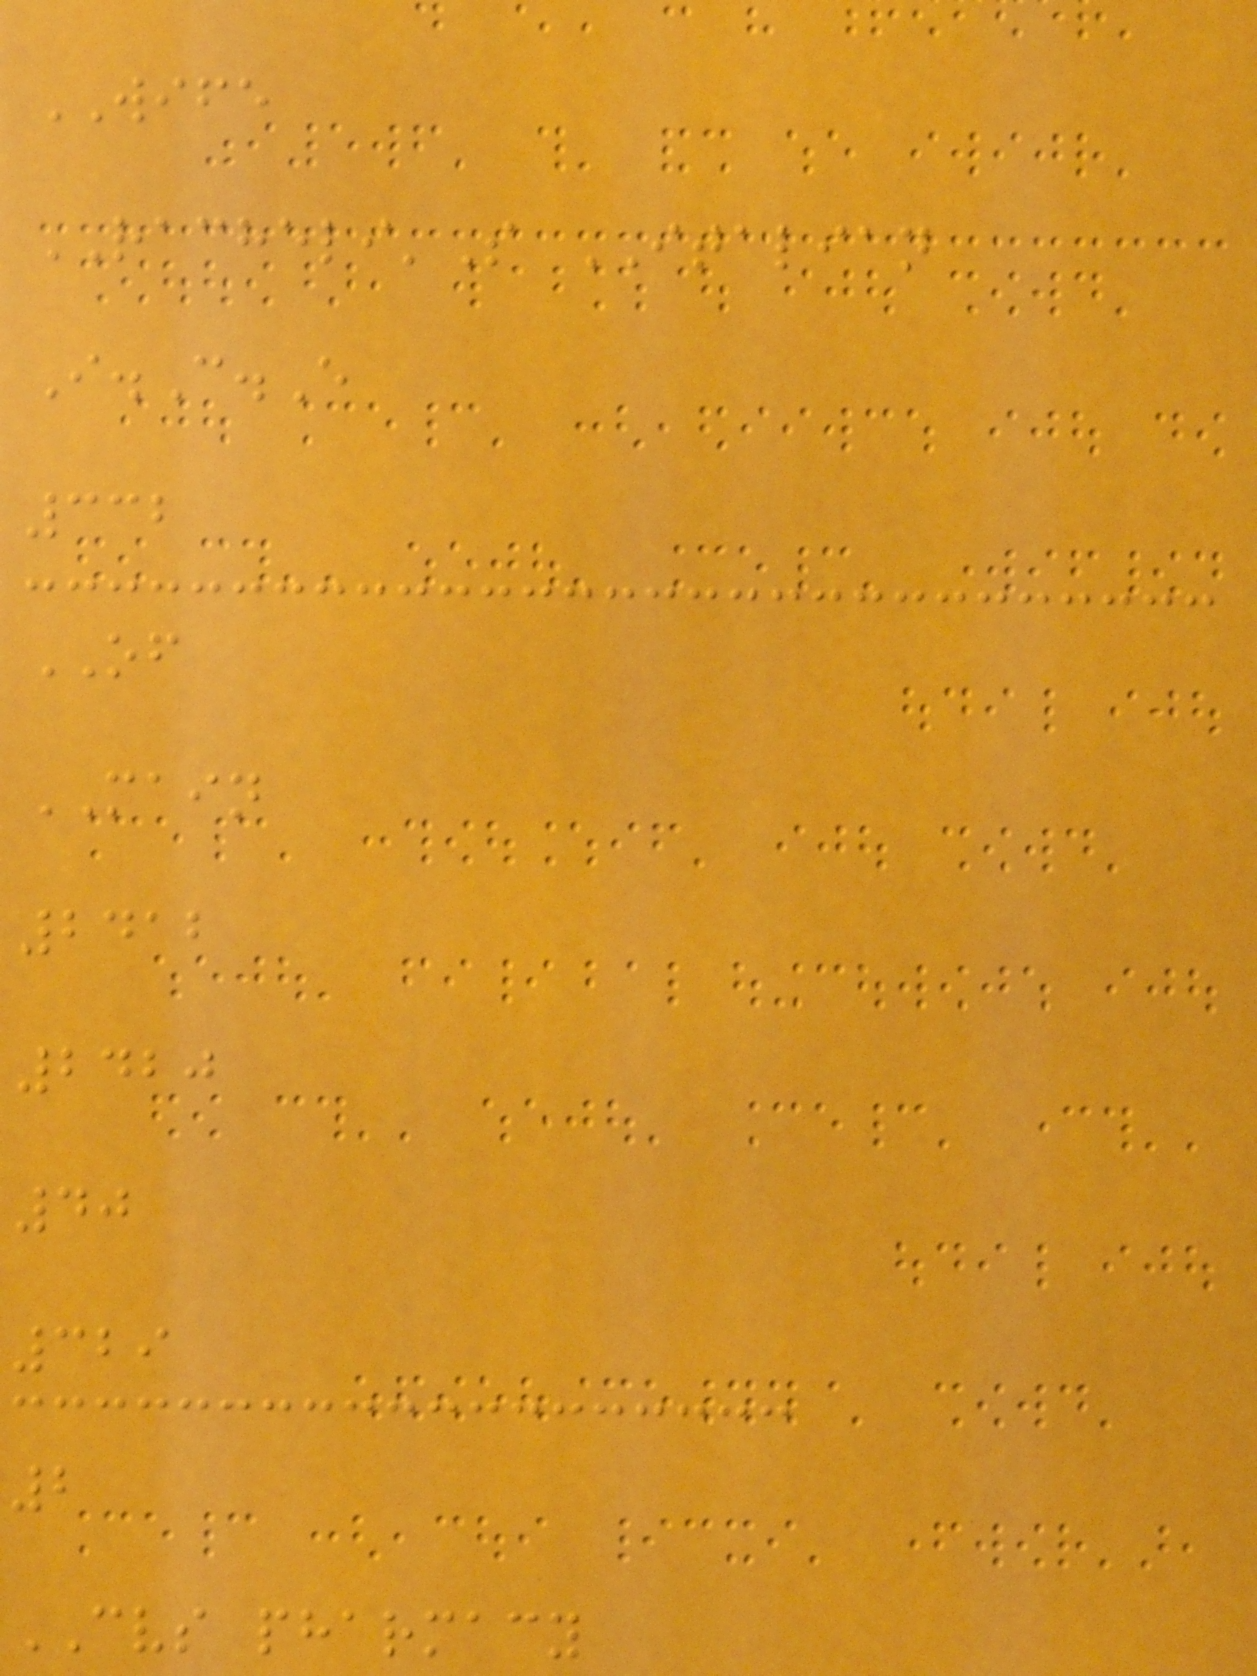WIFE
RACHELI'S ITALIAN
I.C.E
332
OF
MAIN
2412
2420
40
329
2
CVS pharmacy
